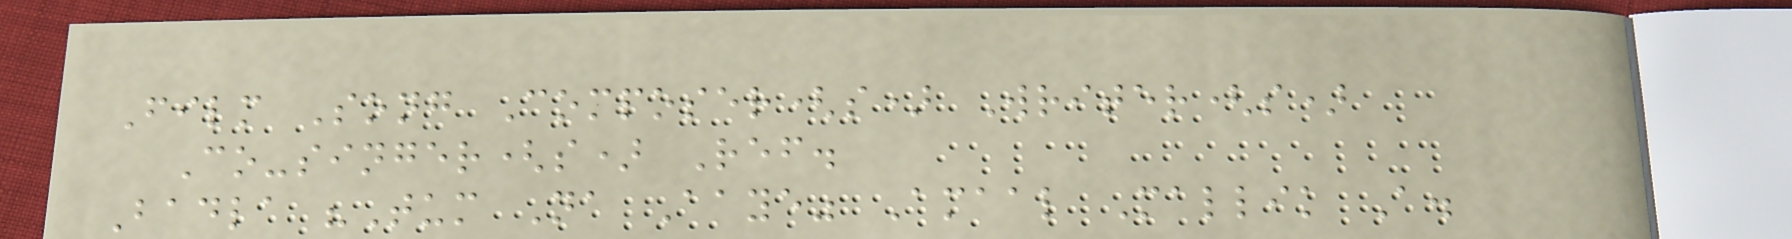Film Song Composer(s) Writer(s)
Co-singer(s) Ref.
Badla "Tum Na Aaye" Amaal Mallik A.
